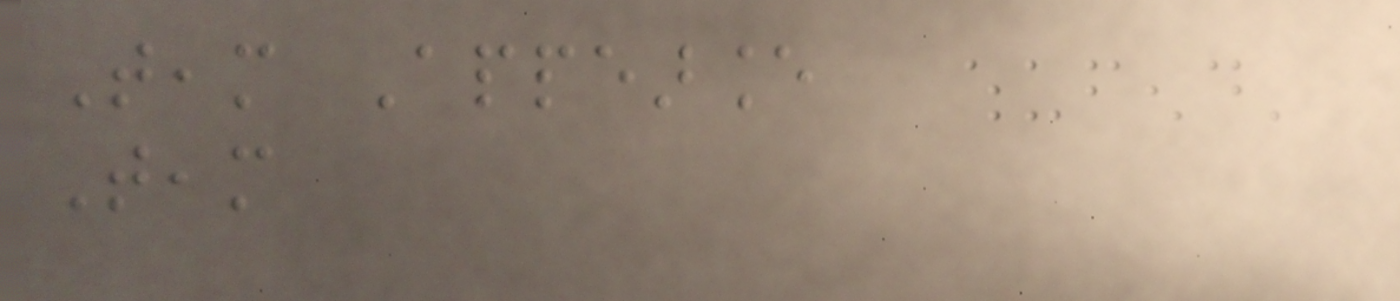Team Appearance
Team
